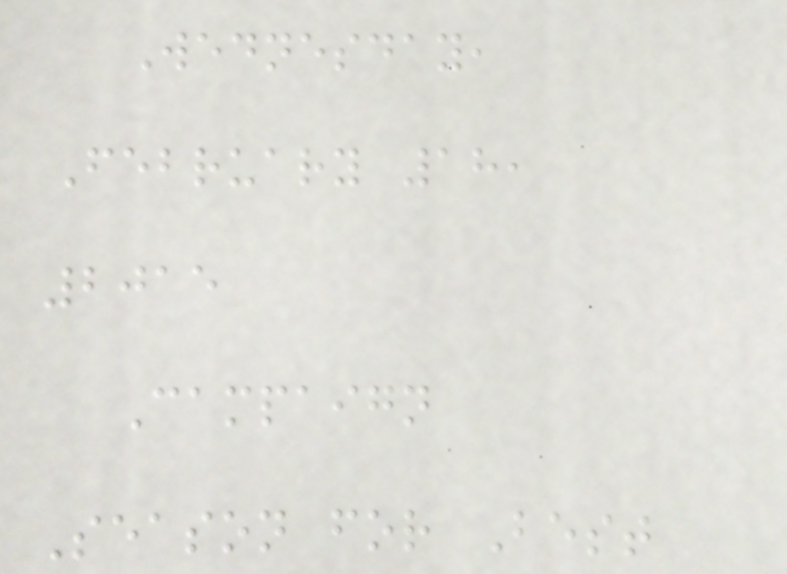Wednesday,
February 18,
2015
Campaign
Season for Best
